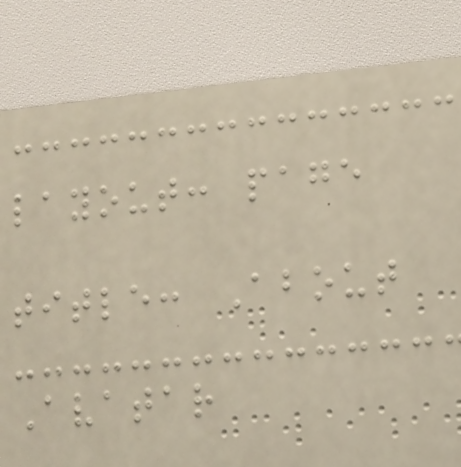layout: page
title: About
Avatar
